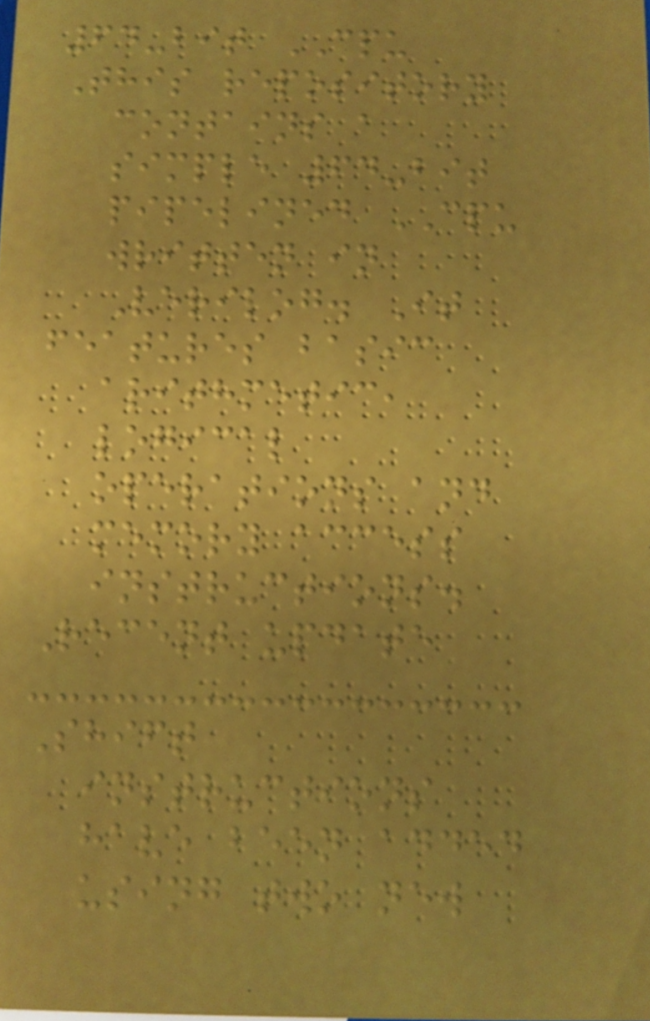64-bit CPU
This repository
contains a
simple 64-bit
pipelined CPU
written in
Verilog. It
features basic
arithmetic,
logical
operations and
memory access
instructions.
Recent update
Shift
instructions
have been added
using two new
